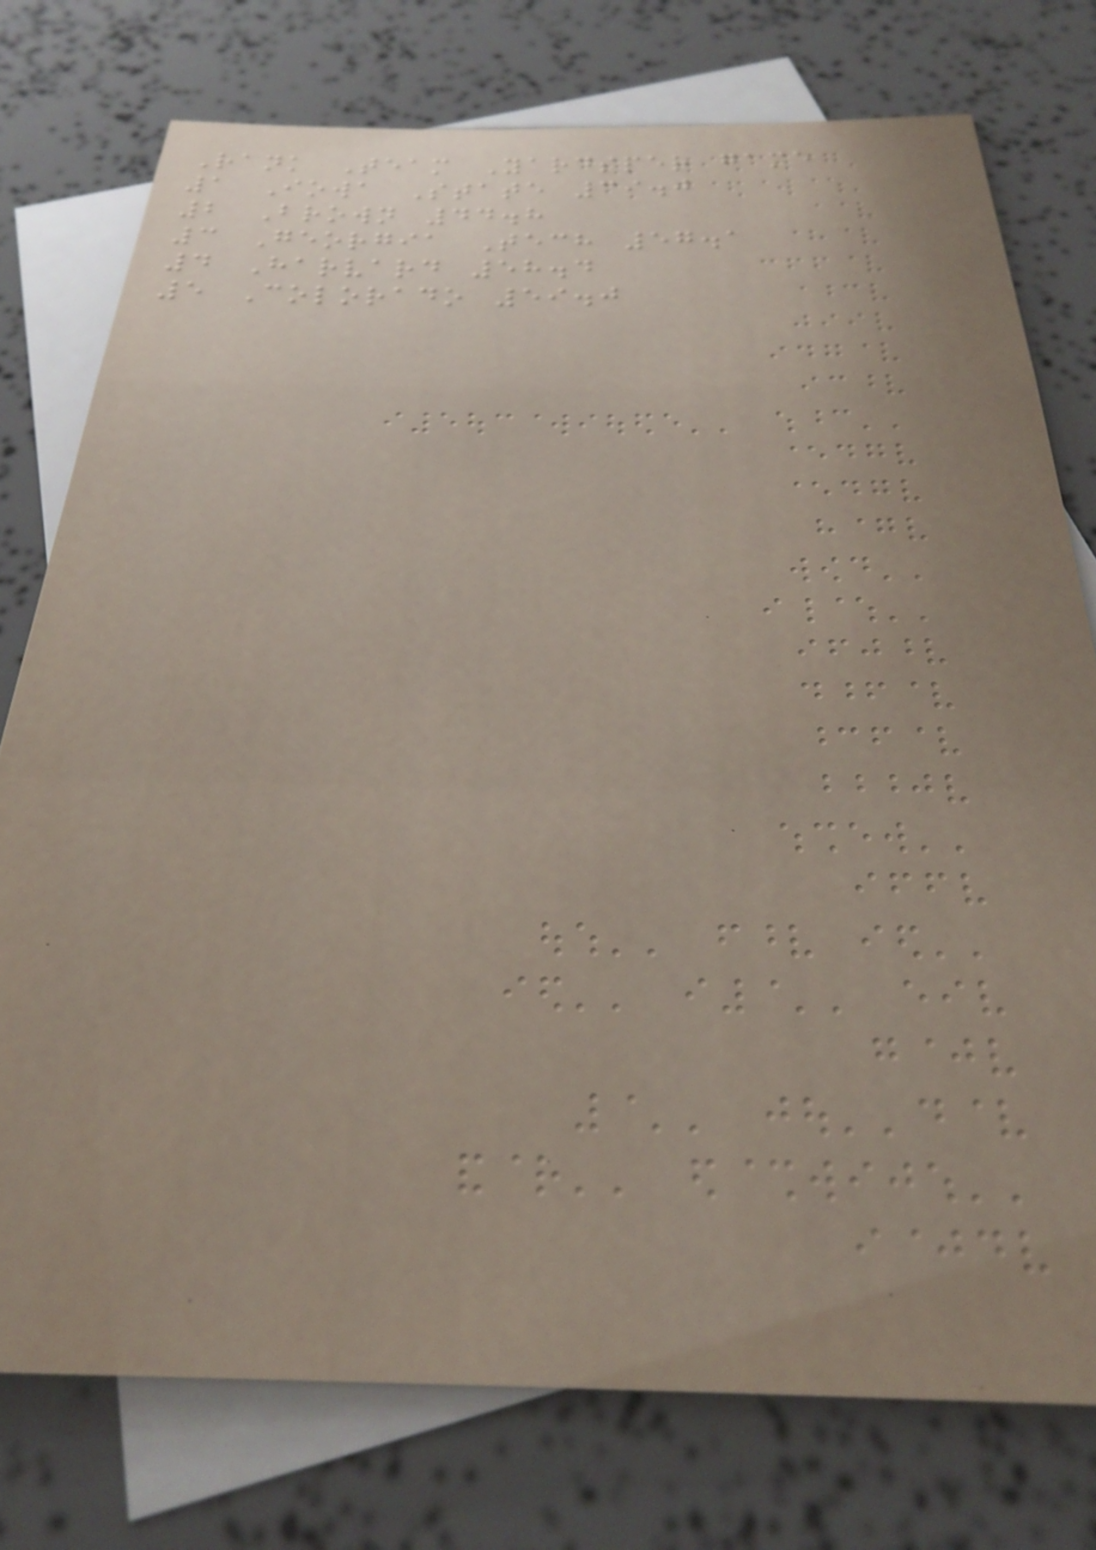Rank Team Yardsper game
1 Iowa State 39.0
2 Brown 44.8
3 Georgia Tech 57.1
4 Harvard 58.4
5 Colorado 59.0
